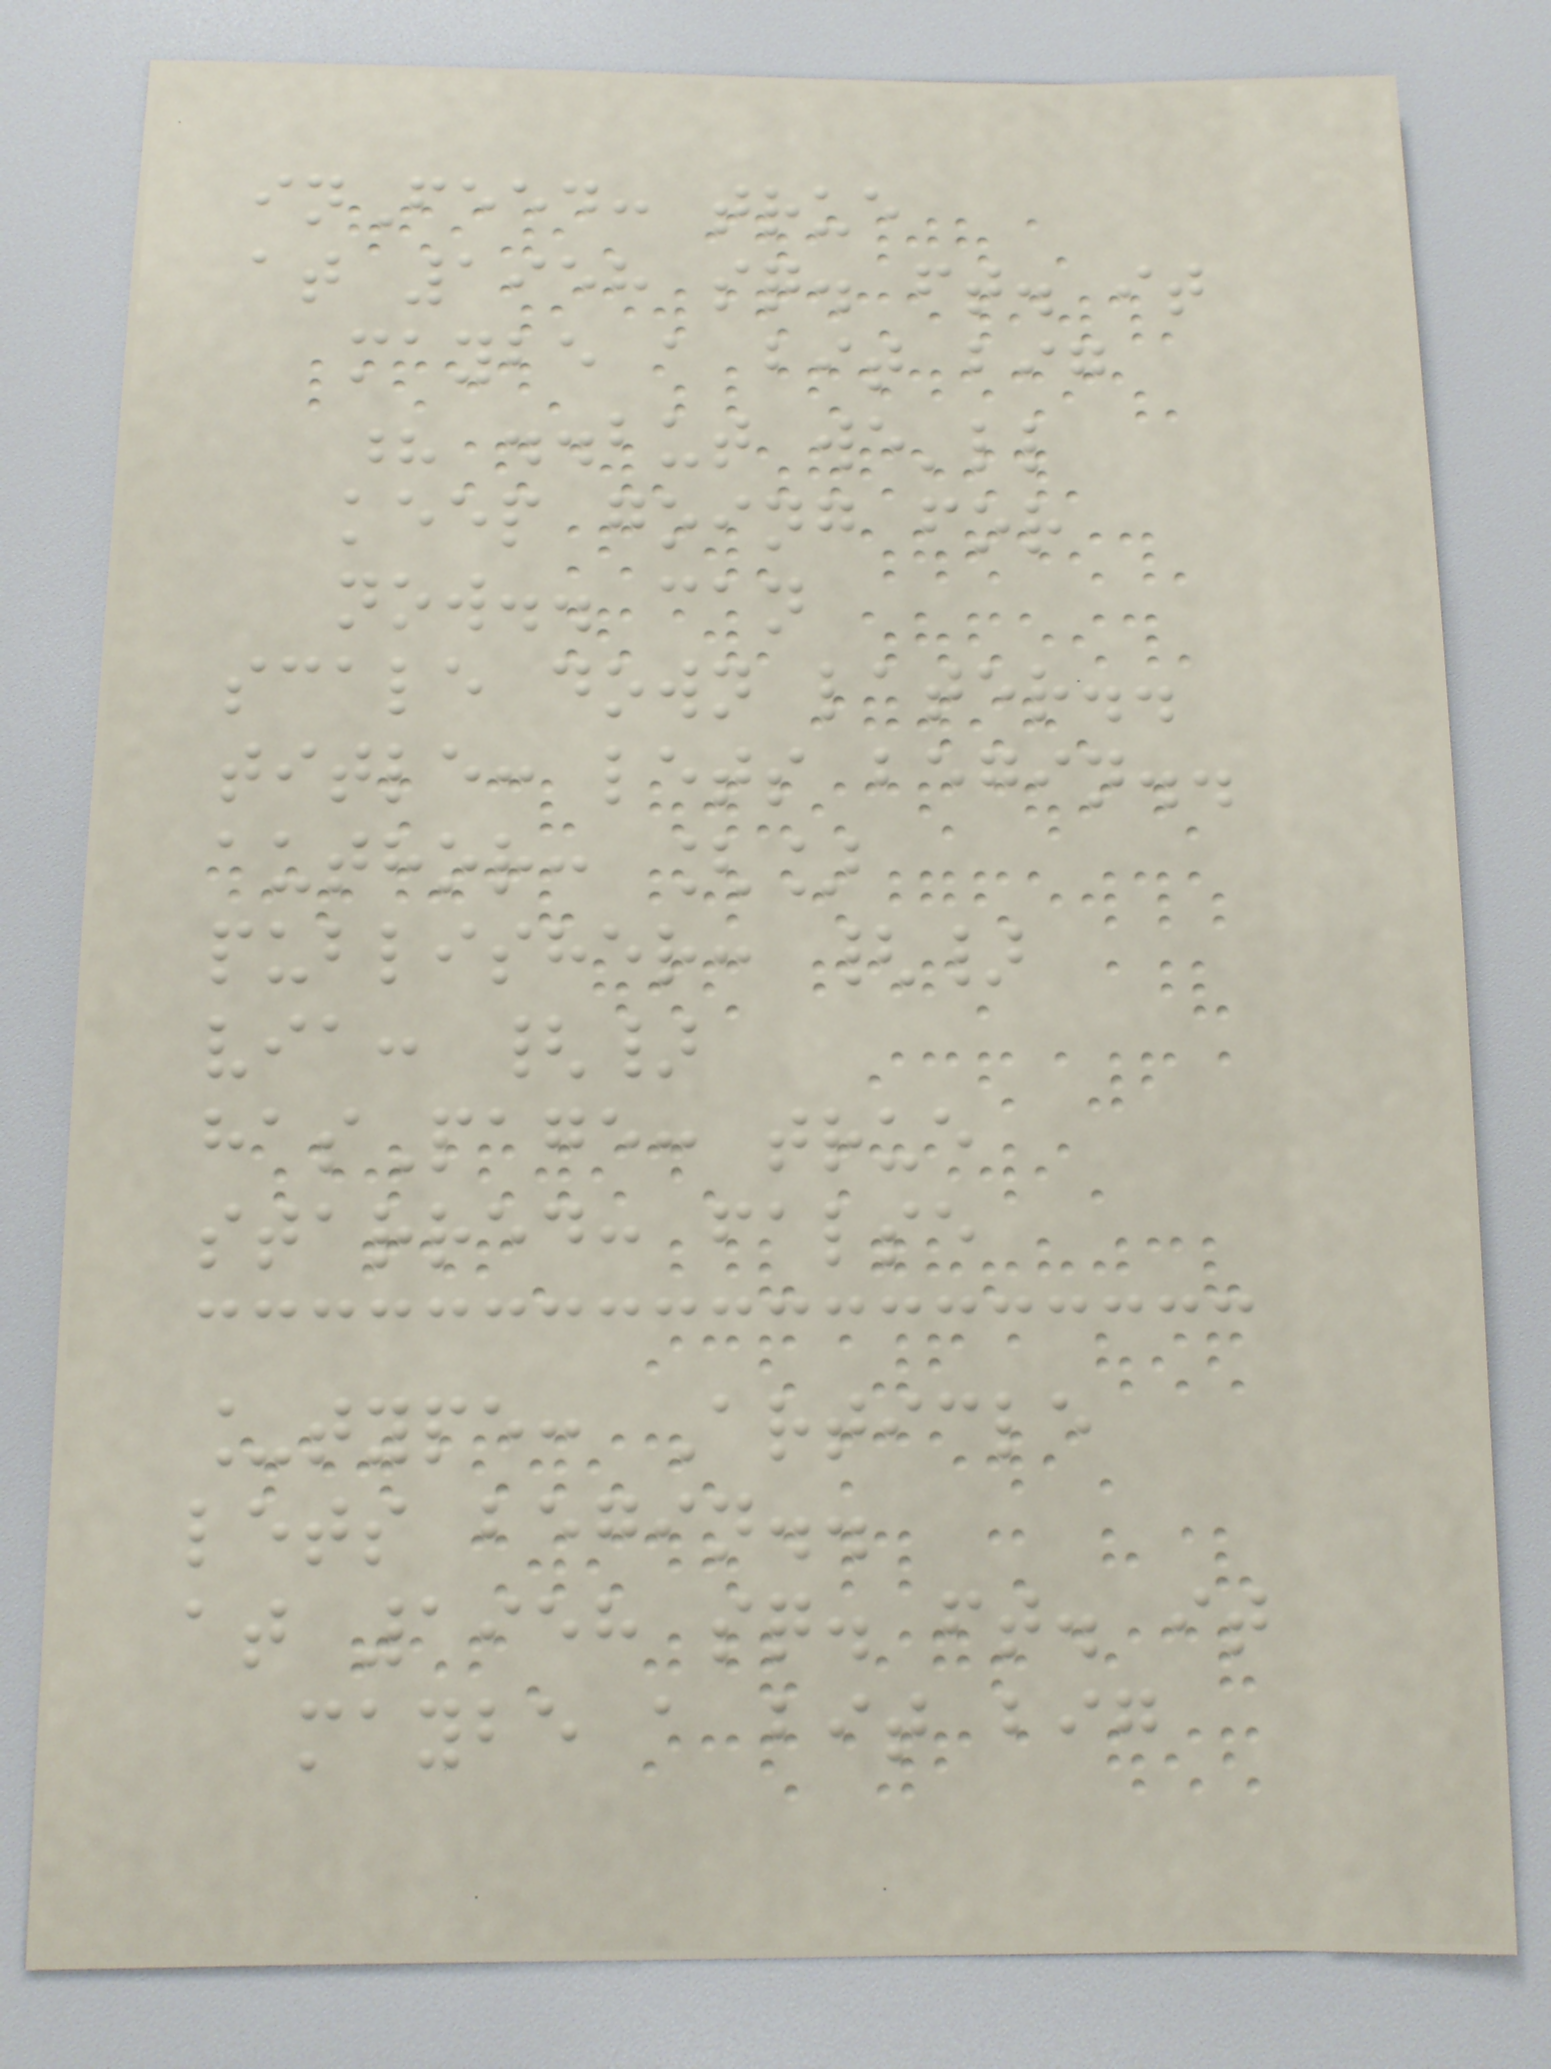inFeed: true
at 1958 sq. ft. it
maybe a bit big
? ..but we'll
keep going for
now.. can
scale down later..
title: lets begin..
author: []
publisher: {}
via: {}
hasPage: true
starred: false
_type: Article
lets begin..
at 1958 sq. ft. it
maybe a bit big
